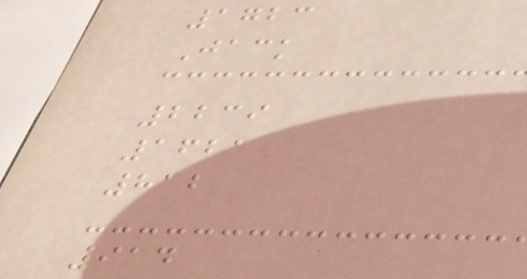1723
Jack
2239
1621
812
914
